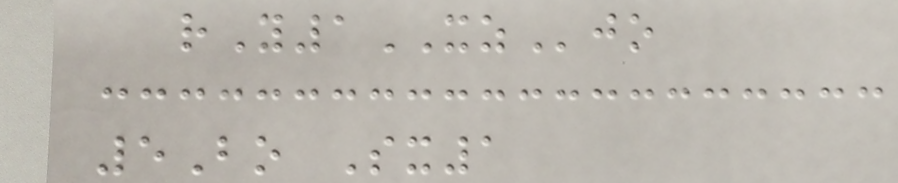rY1XZjo
5Bo Sx1
